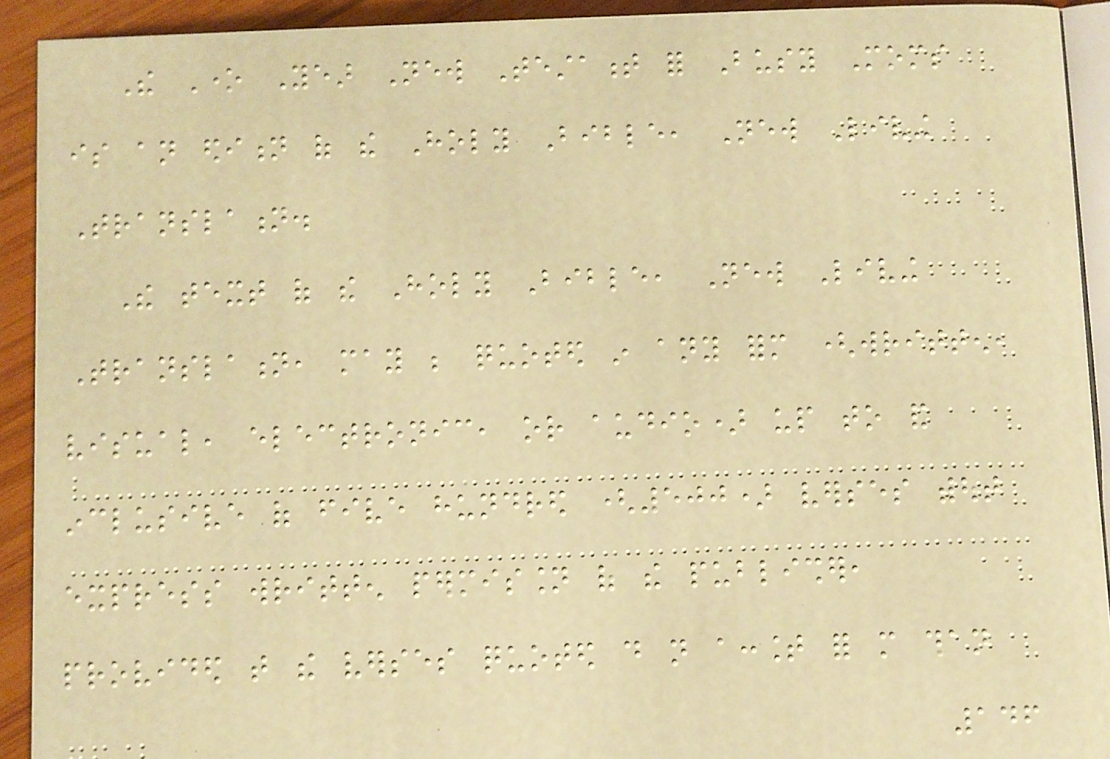The One Year New Testament for Busy Moms
is an edition of the Holy Bible, New Living
Translation.
The text of the Holy Bible, New Living
Translation, may be quoted in any form (written,
visual, electronic, or audio) up to and
inclusive of five hundred (500) verses without
express written permission of the publisher,
provided that the verses quoted do not account for more than
146
